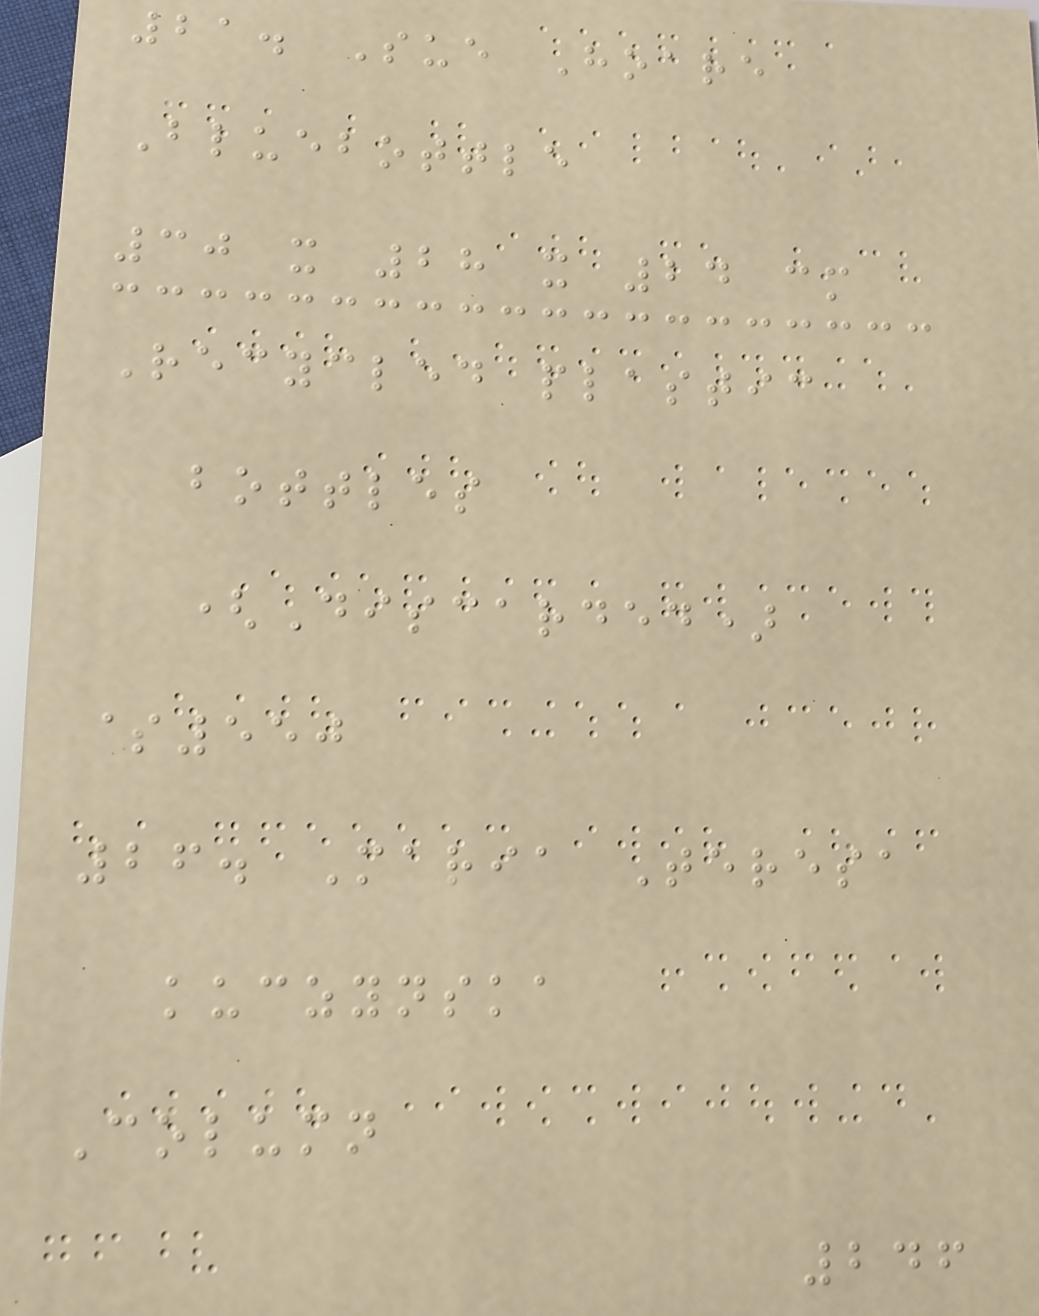21. Sue Hoare
Bluebottle
30 x 28 x 24 cm
Recycled plastic
bottles
(Discarded)
$550
26. Maria Teresa
kuczynska
Column
246
